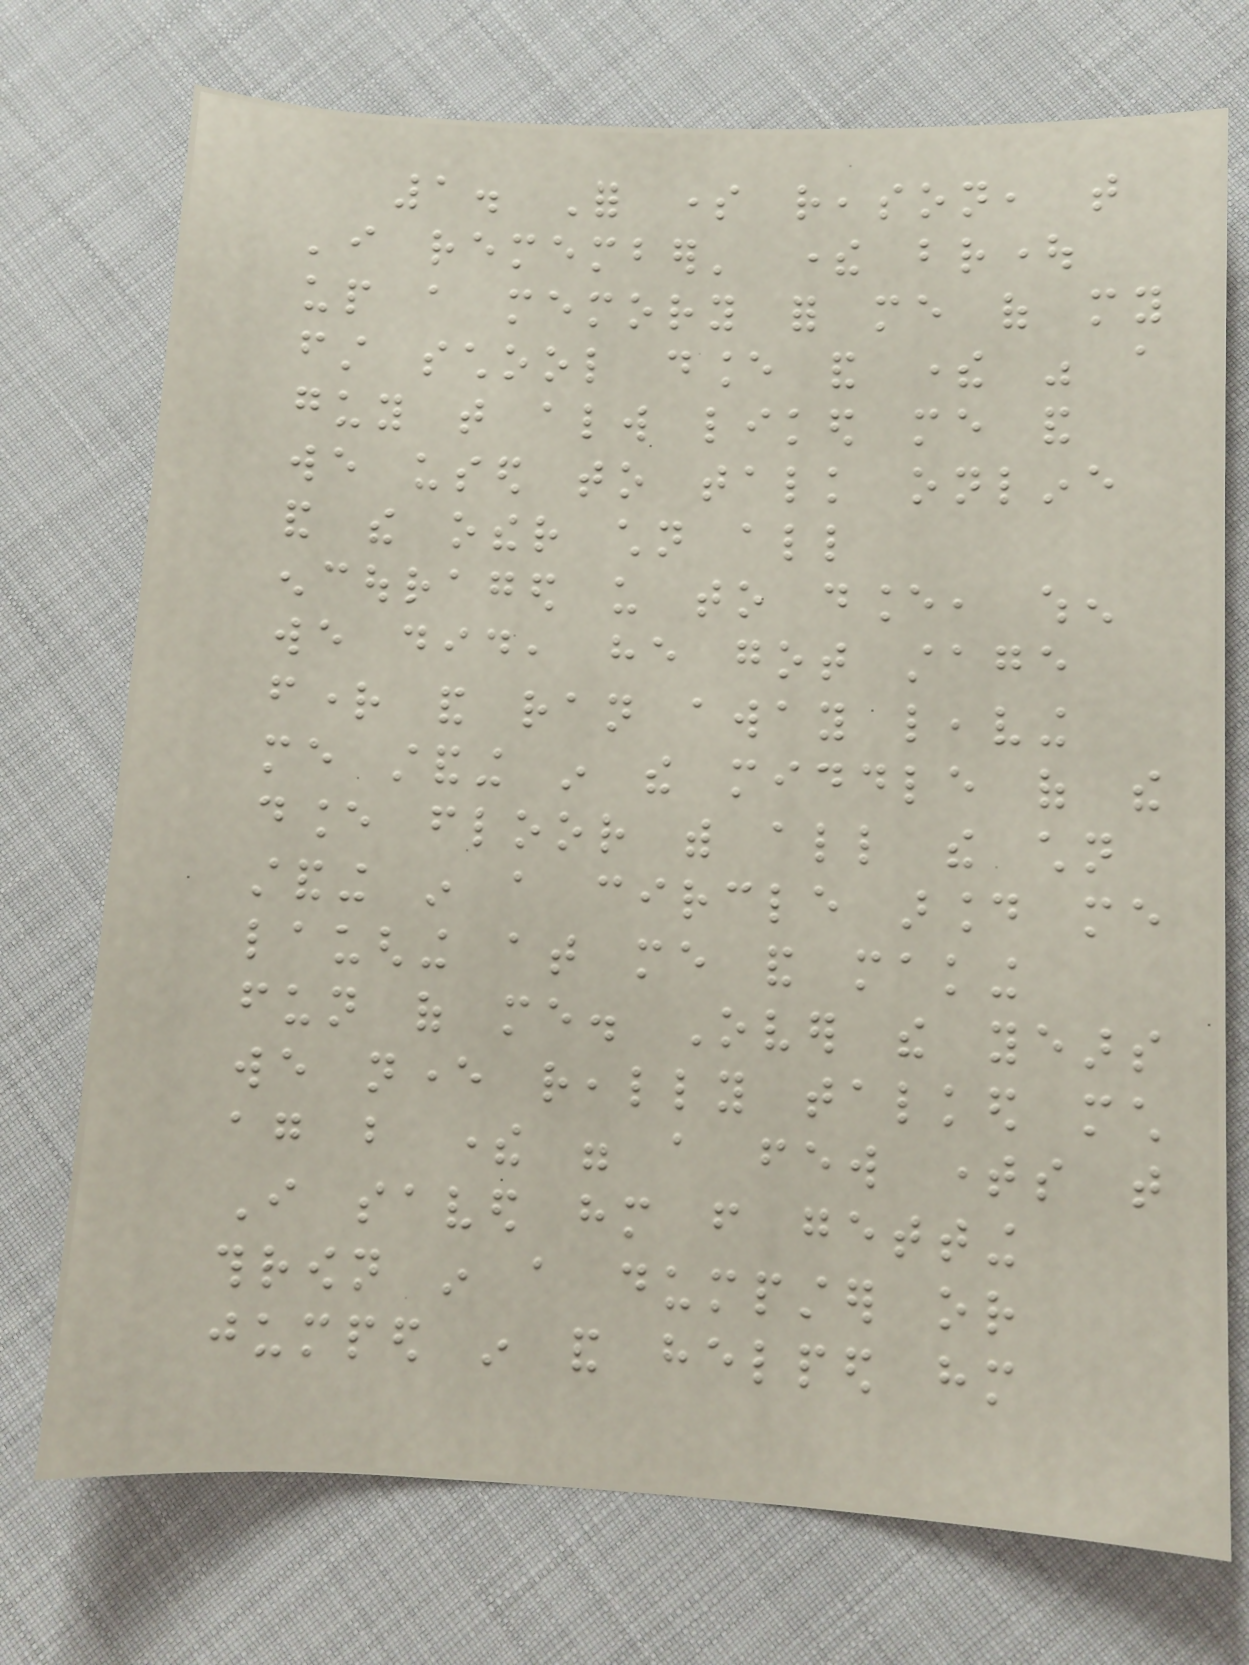1. For some reason, that
'i remember' there brought
up a memory for me of my
first school dance and there was a
guy that always liked me and
we used to talk online
and the other children all
encouraged us to dance, when
we did, he got stage
fright and ran away leaving
me standing in the middle of the
dance floor with all the children
standing in a circle around me
laughing at me and making
fun of me. Over the years
we never really talked much
again but there were a few times that
I saved him from getting
thrown in a dumpster or
jumped in and helped him
